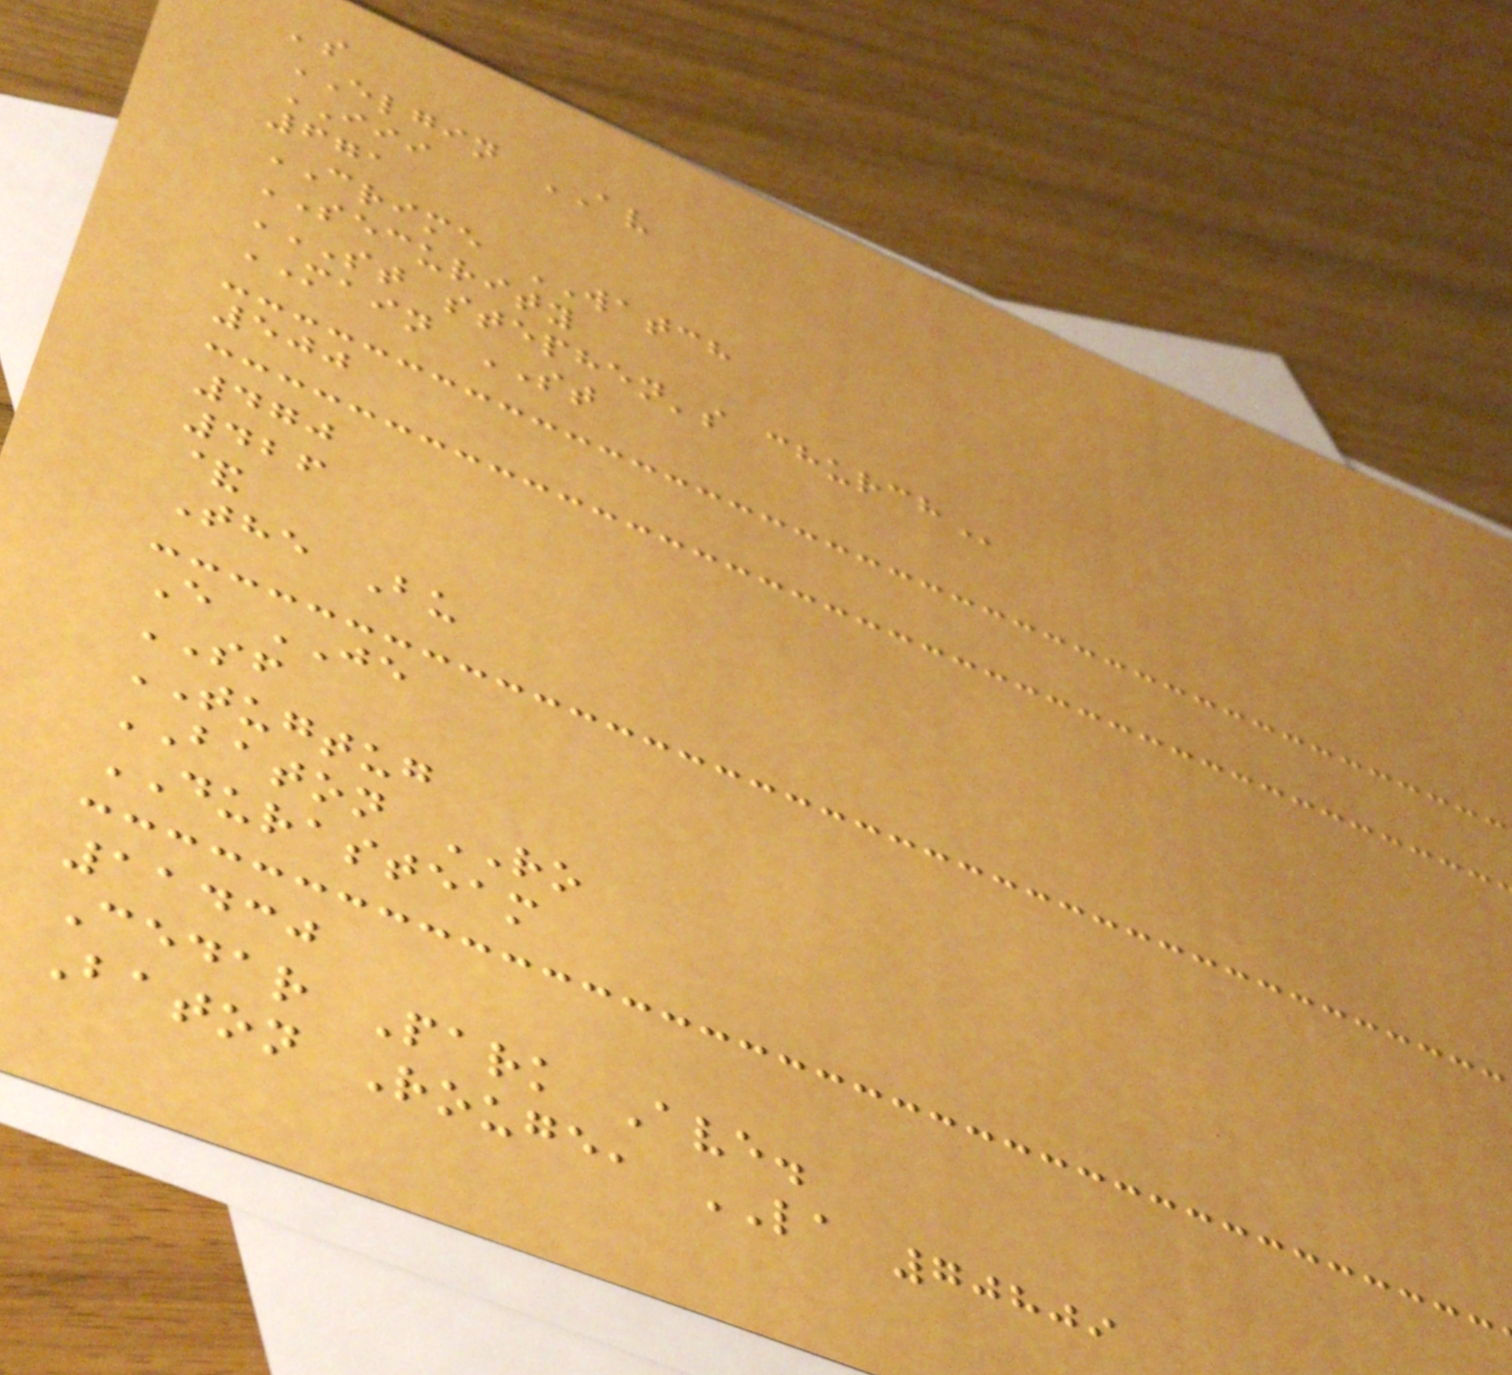's
ELGIN AV
III
671
CRIME WATCH
SECURITY
ST STEPHEN'S CHURCH
MAIN ST
500
470
426
&
The Bu
E JE
SF
TUGTUG
BATON RO
DURASTEAM
11430
Cedar Park Ave.
Baton Rouge, LA 70809
